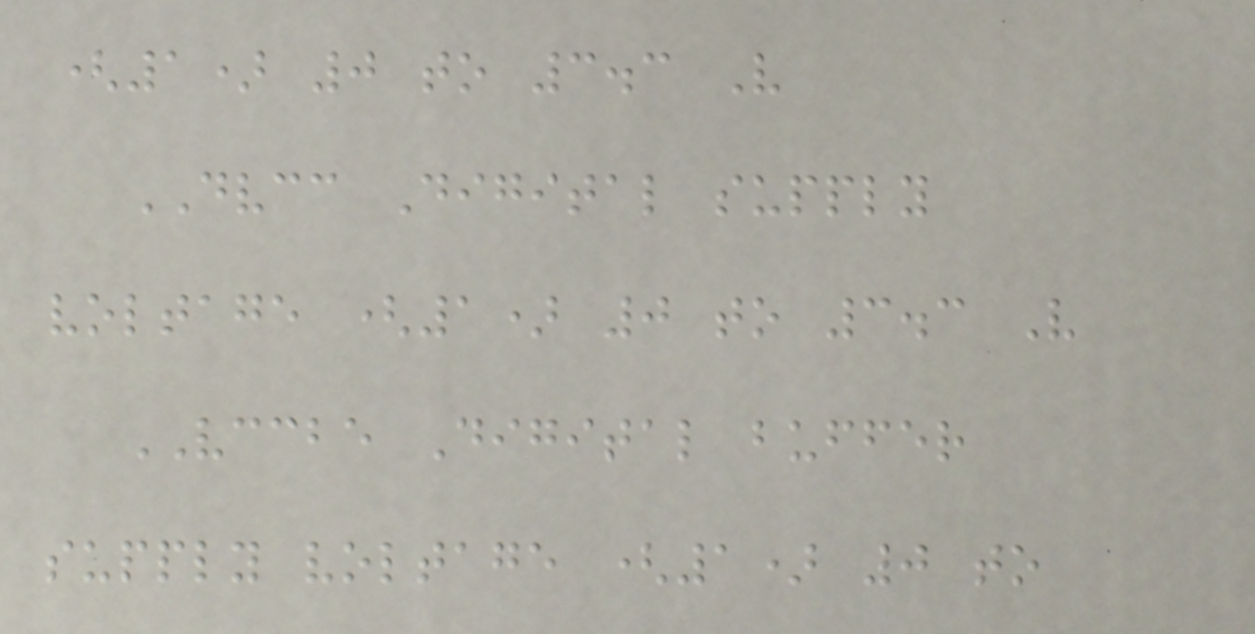(1) 0 to 3.3 V
DVCC Digital supply
voltage (1) 0 to 3.3 V
VCCBE Digital buffer
supply voltage (1) 0 to
